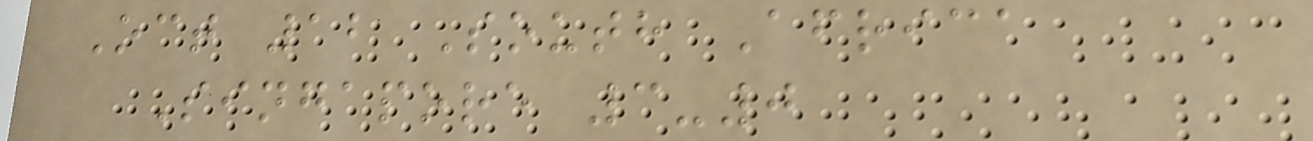Oct 12 South Africa
Singapore 3-0
